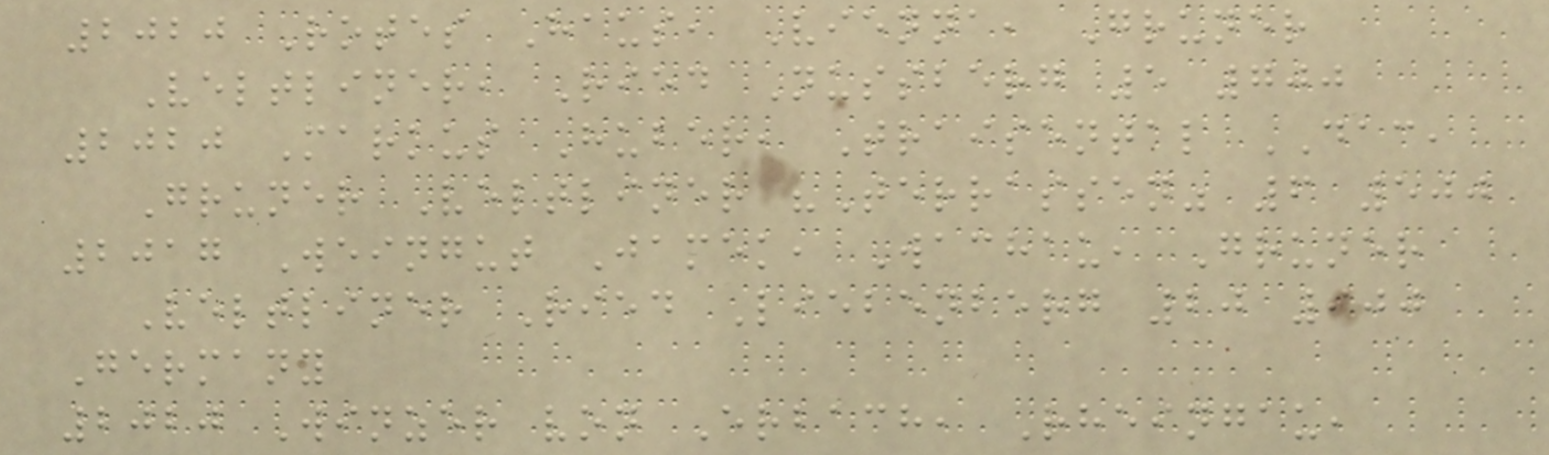2020 Rotes Haus, Vienna, Gruner
Veltliner, Ried Nussberg 5 700
2020 Markus Huber, Traisental DAC,
Gruner Veltliner "Terrassen" 6 500
2017 Weingut Jamek, Wachau, Gruner
Veltliner Ried Liebenberg 20 900
Germany
2020 Winzer von Erbach, Rheingau,
